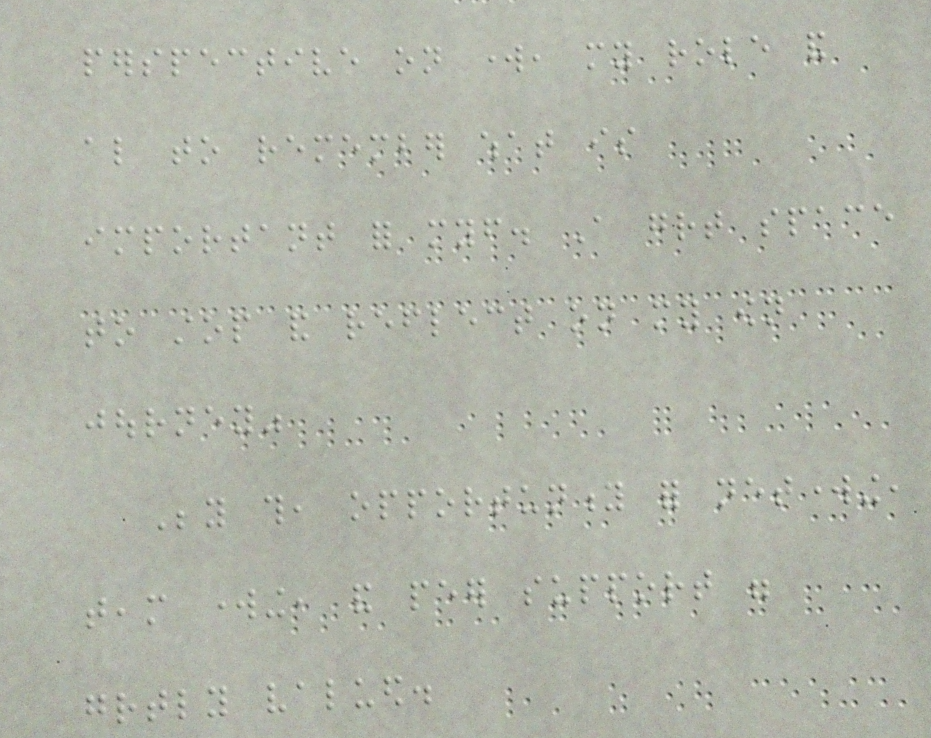perspective on work, my role and
also to remember what is
important for myself. A great space
to stop and reflect on my own
journey"
Beyond this, opportunity for networking,
team working, and peer support were
greatly valued.
